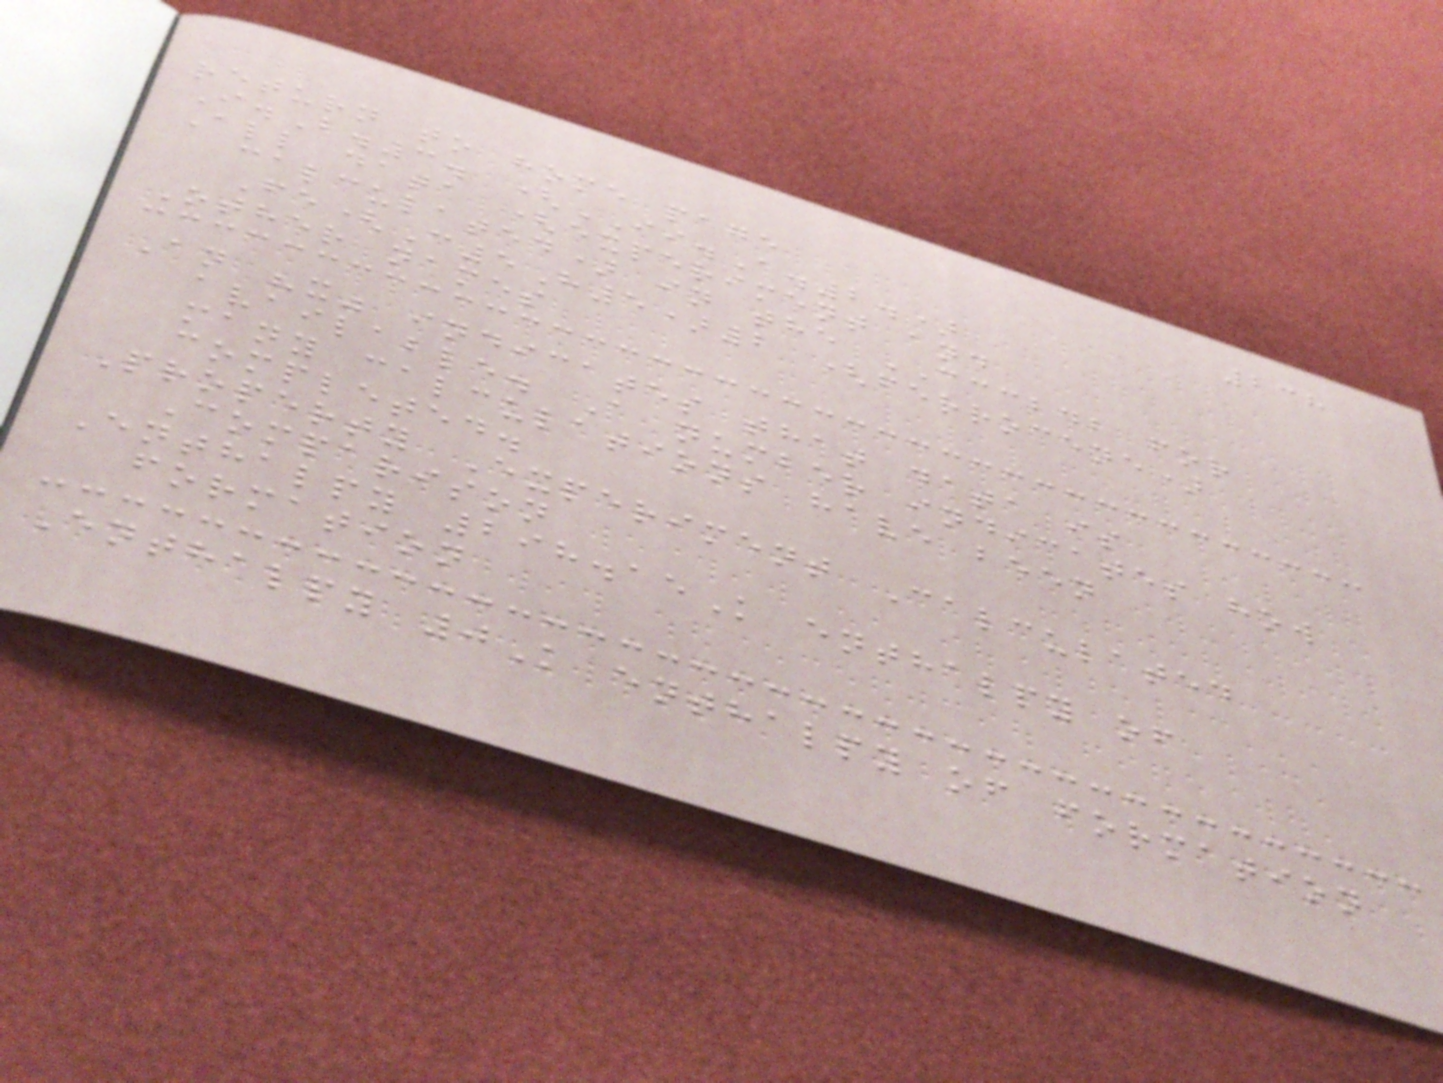238
return to home page
I.B.3. (II.A.2.)
All data (experiment and
calculated) in the CCCBDB for
Fe(C5H5)2 (ferrocene)
Other names
An "x" indicates that data is
available. A number indicates how
many calculations have been
completed.
Property Experiment Calculated
Comparison
Enthalpy 298.15K enthalpy of
formation
Enthalpy 0K enthalpy of formation
